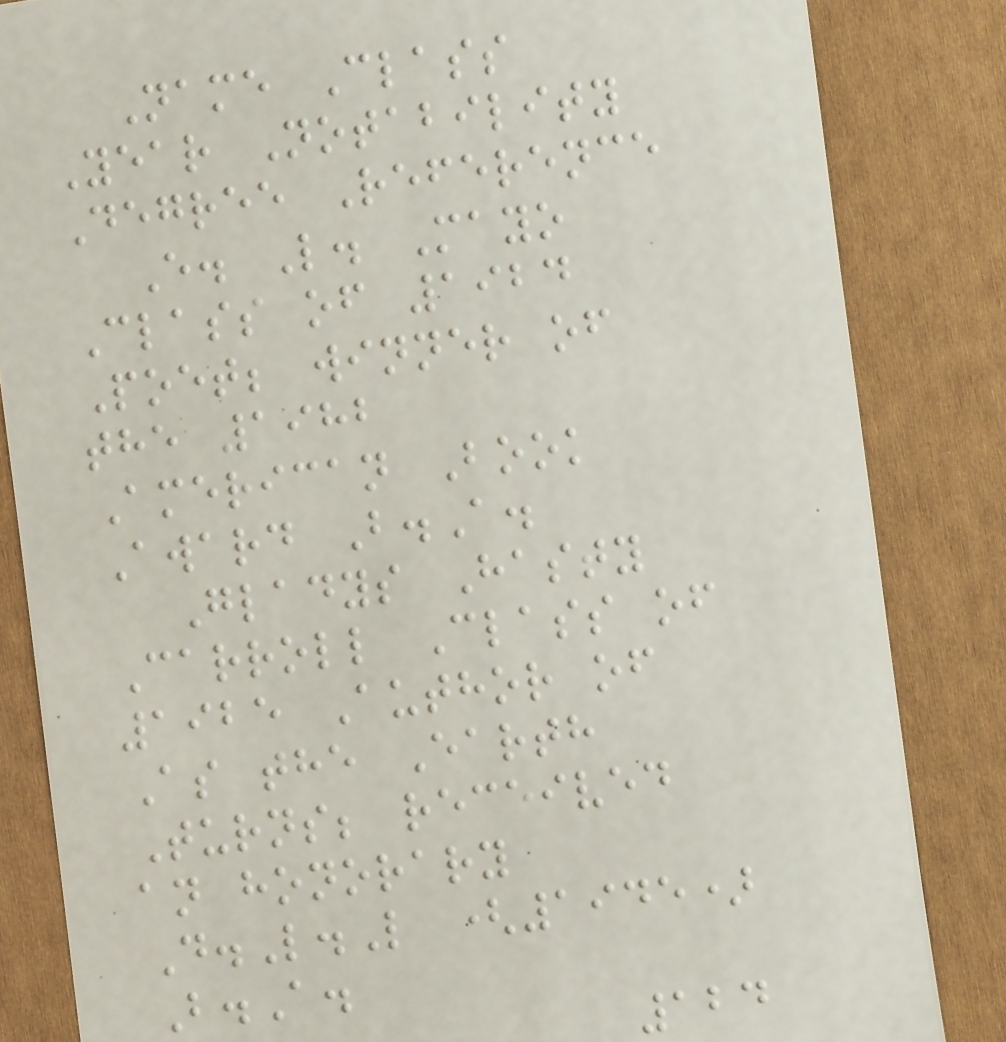Name Class
Year Notability
Degree Reference
E. L. Mayo
Class of 1924
Poet; winner of
the 1982
American Book
Award B.A.
Gladys Hasty
Carroll Class of
1925 Author of
As the Earth
Turns; received
an honorary
D.L.L (1945)
B.A.
124
